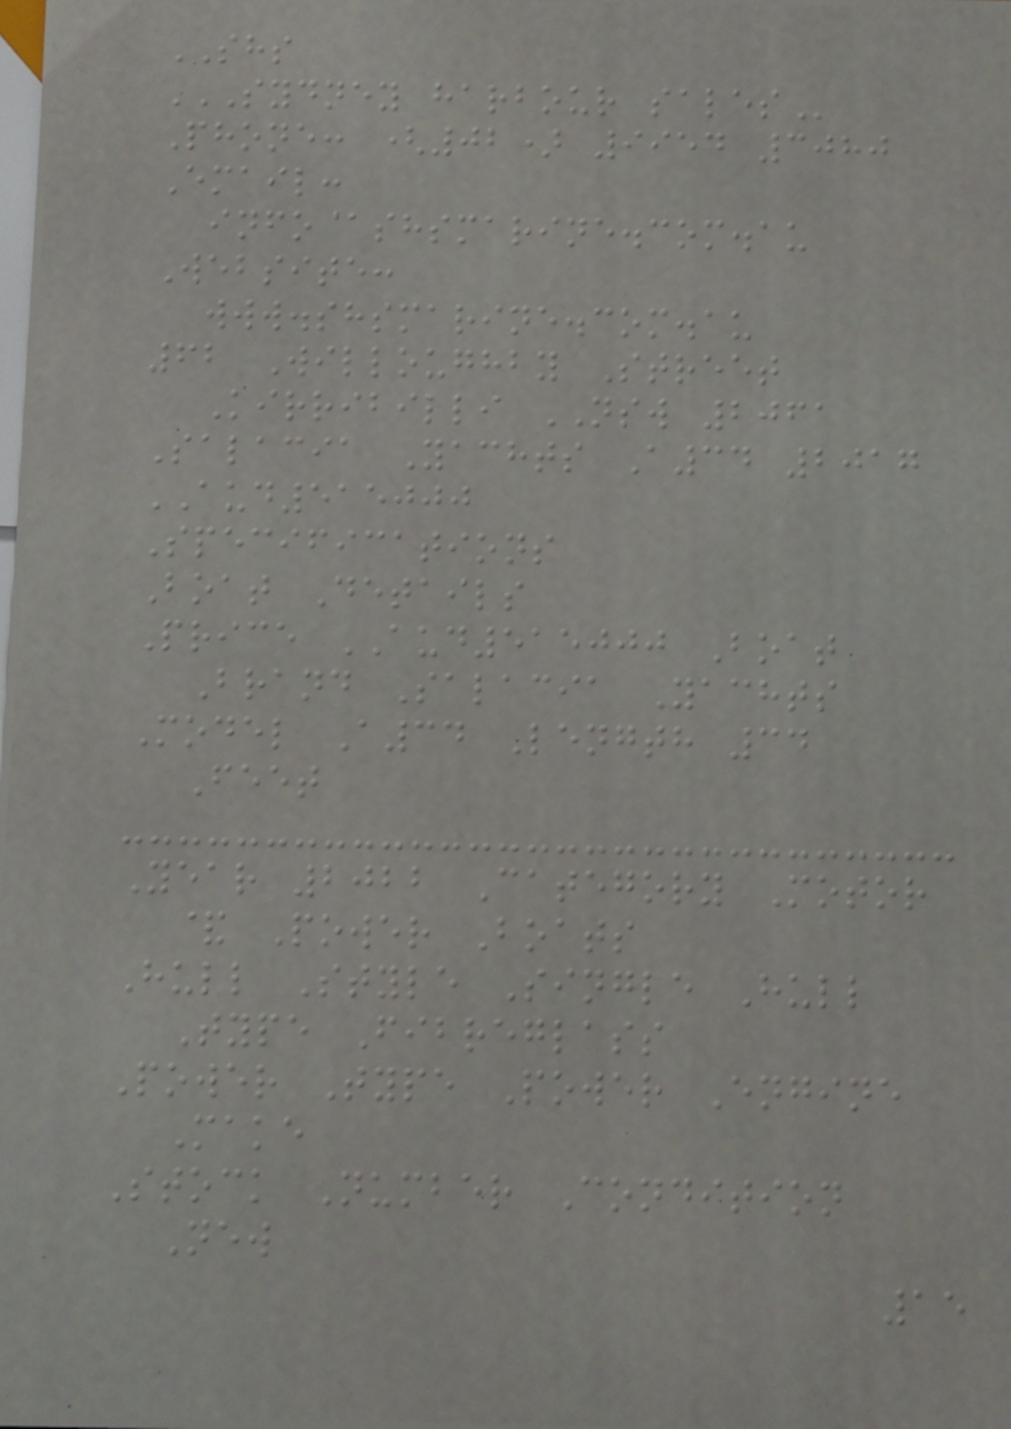SHS
SYDNEY HARBOUR SALES
Phone: (02) 9954 3080
Email:
info@shsmarine.com.au
Website:
www.shsmarine.com.au
62 Willoughby Street
Kirribilli NSW 2061
Salacia Yachts A34 2017
AUD515000
Specifications
Boat Details
Price AUD515000 Boat
Brand Salacia Yachts
Model A34 Length 34
Feet
Year 2022 Category Motor
& Power Boats
Hull Style Single Hull
Type Fibreglass
Power Type Power Engine
Make
Stock Number Condition
New
15
